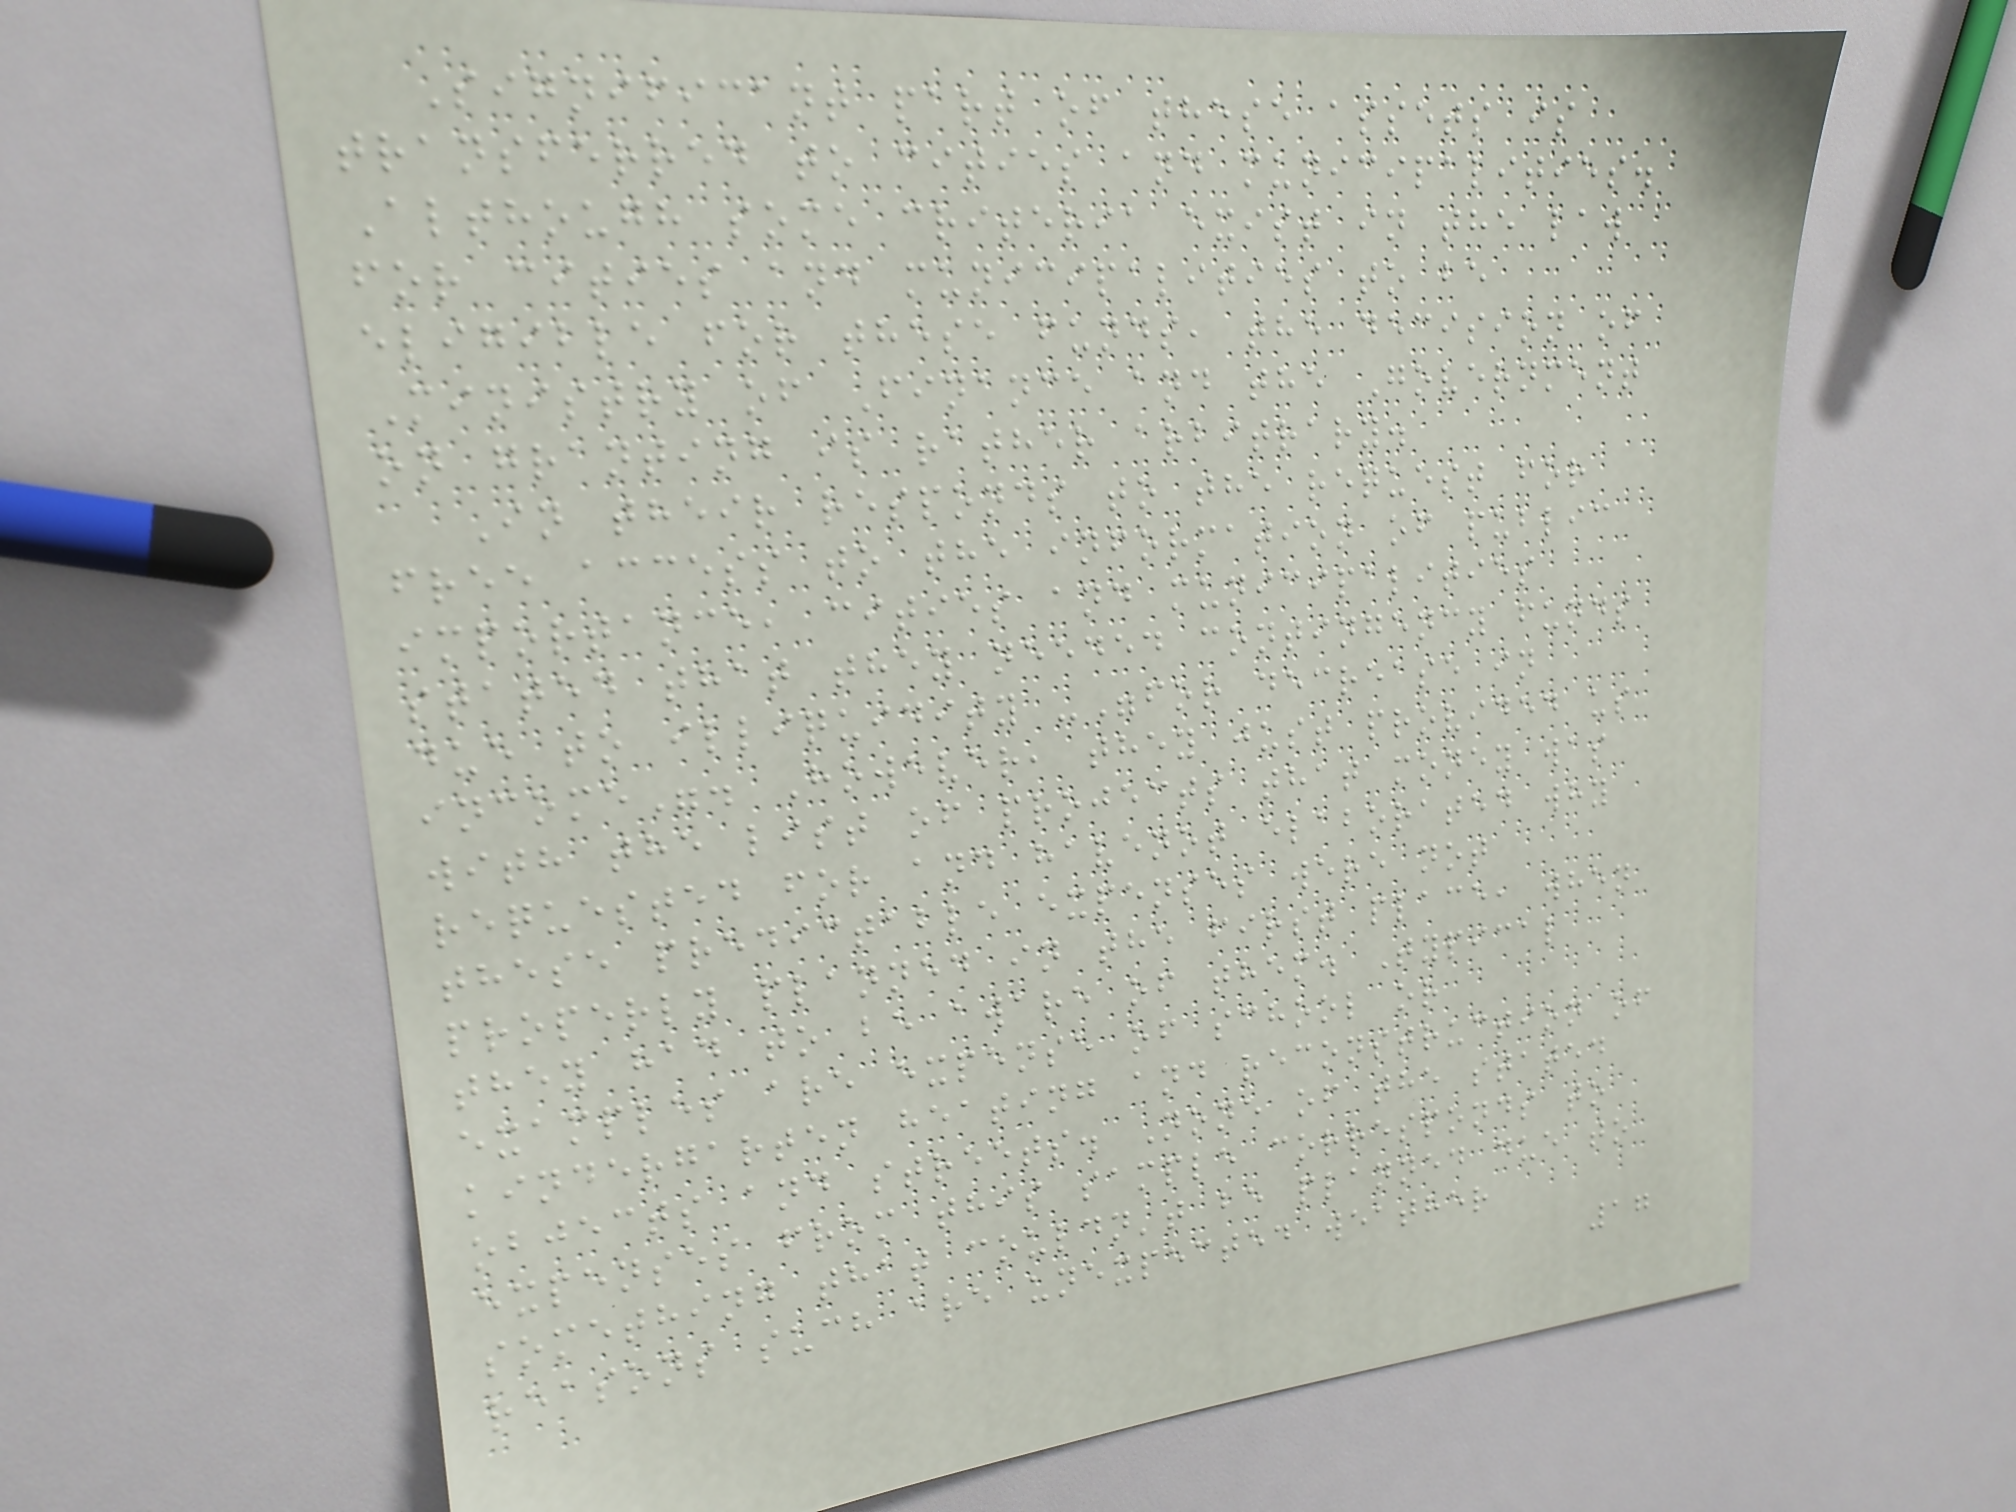Significant part of these assets is
transferred to cities and municipalities.
Although some criteria exist in the law
for cities and municipalities to be
eligible for these funds, the decision of
Ministry of Finance and the Government
on granting is rather arbitrary.
In their responds to the request for
free access to the information of public
importance, cities and municipalities
stated that they needed contingency funds
due to illiquidity -"for decrease in
income". However, they just provided us
with the list of projects that money was
requested for and havenot elaborated why
these predictable expenses were not
properly planned in the first place, when
they had to be aware of them. Typical
examples are expense of school or
kindergarten heating and reconstruction of
objects and streets. None of the stated
expenses from this sample corresponds to
something that couldn't be planned due to
reasons such are unexpected weather
17
